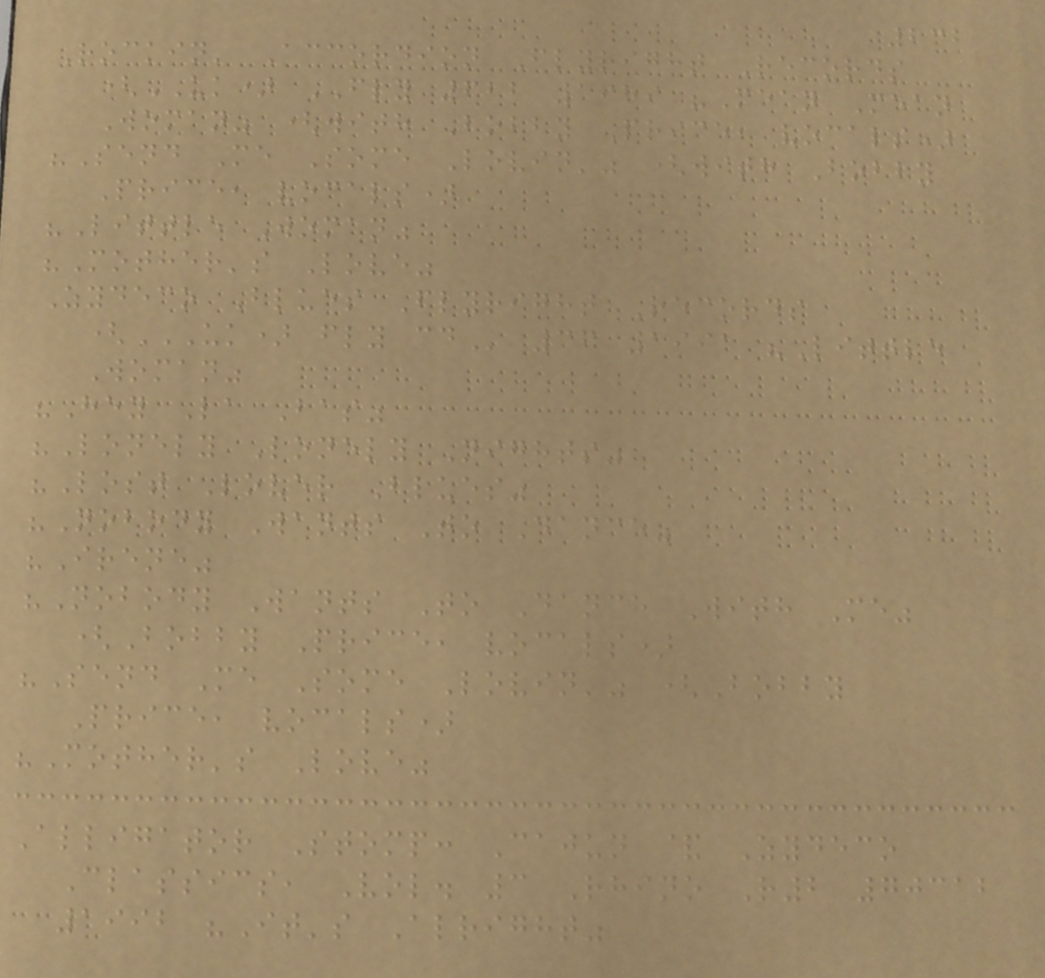232
Rockin' Accordion Flyright Records
(UK) FLY 622 1989 "Mean Mean
Woman" (with Bobby Price, vocals)
"Send Me Some Lovin'" (with Bobby
Price, vocals)
"Little Woman"
"Mother's Love"
Zydeco Blues Flyright Records
(UK) FLY CD 36 1991 "Little
Woman"
"Hey La Bas"
"Lonely Lonely Nights"
"Lost Lover Blues"
"Nobody Wants To Dance"
"Irene"
"Nobody Wants To Dance With Me"
(Bobby Price, vocals)
"Send Me Some Lovin'" (Bobby
Price, vocals)
"Mother's Love"
Alligator Stomp: Cajun & Zydeco
Classics, Vol. 3 Rhino R2 70312
1992 "It's Alright"
